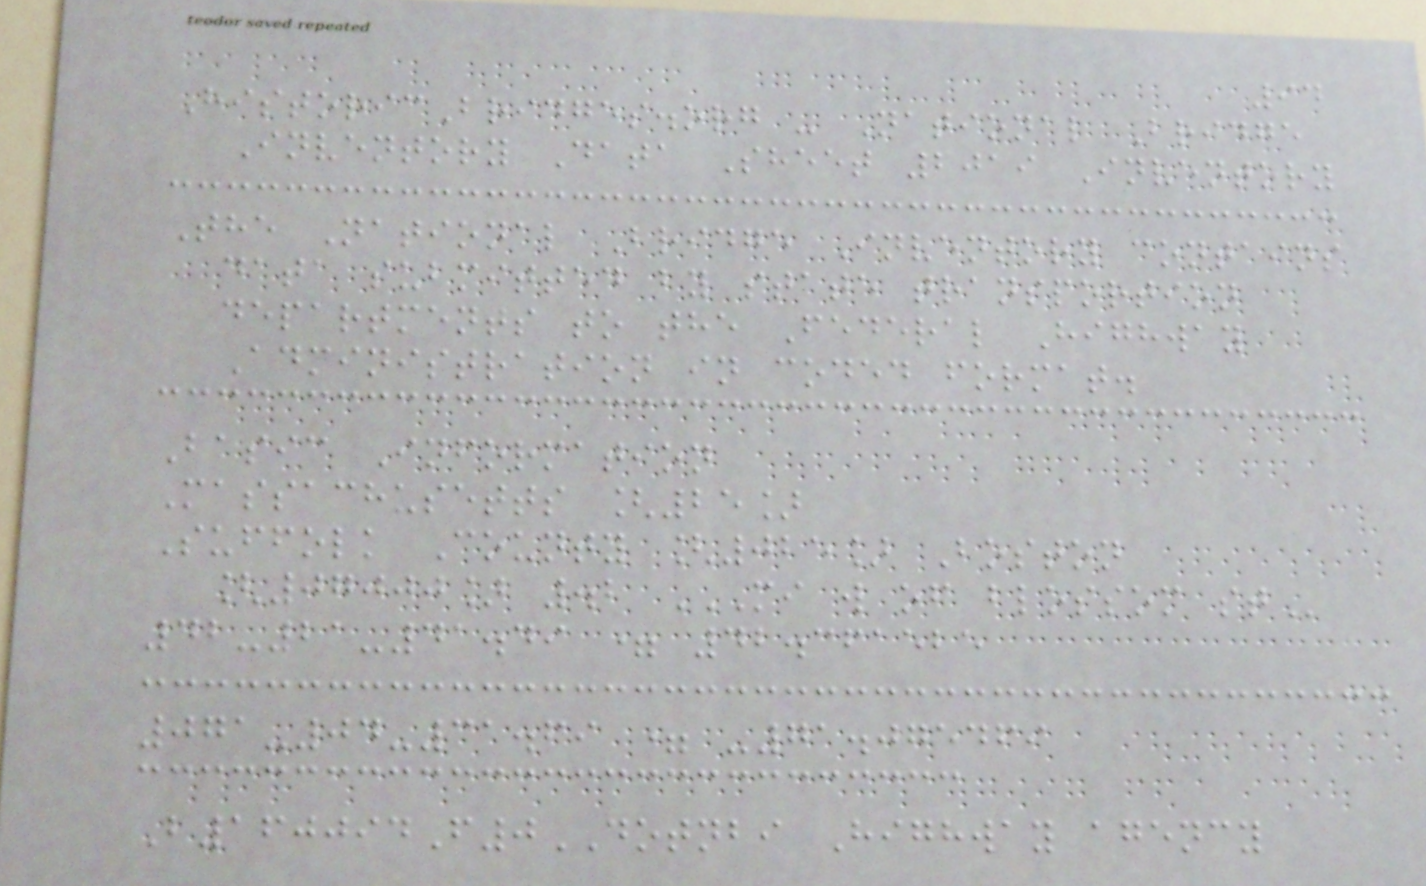94
HistoricBridges.org - National Bridge
Inventory Data Sheet 2019 Inventory
The National Bridge Inventory contains
data submitted by state transportion
departments to the Federal Highway
Administration in coded format.
Basic Information
Massachusetts [25]
Suffolk County [025] Boston
[07000] .2 MI W OF BLOSSOM ST
42-21-41.49 = 42.361525
071-04-31.69 = -71.075469
B160094F0DOTNBI Highway agency
